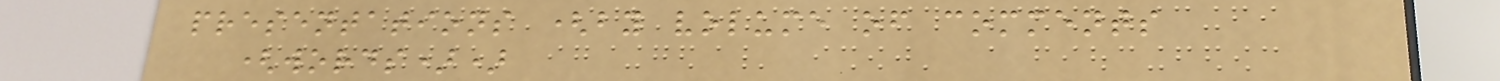presentations (by volume of comments
(words))
